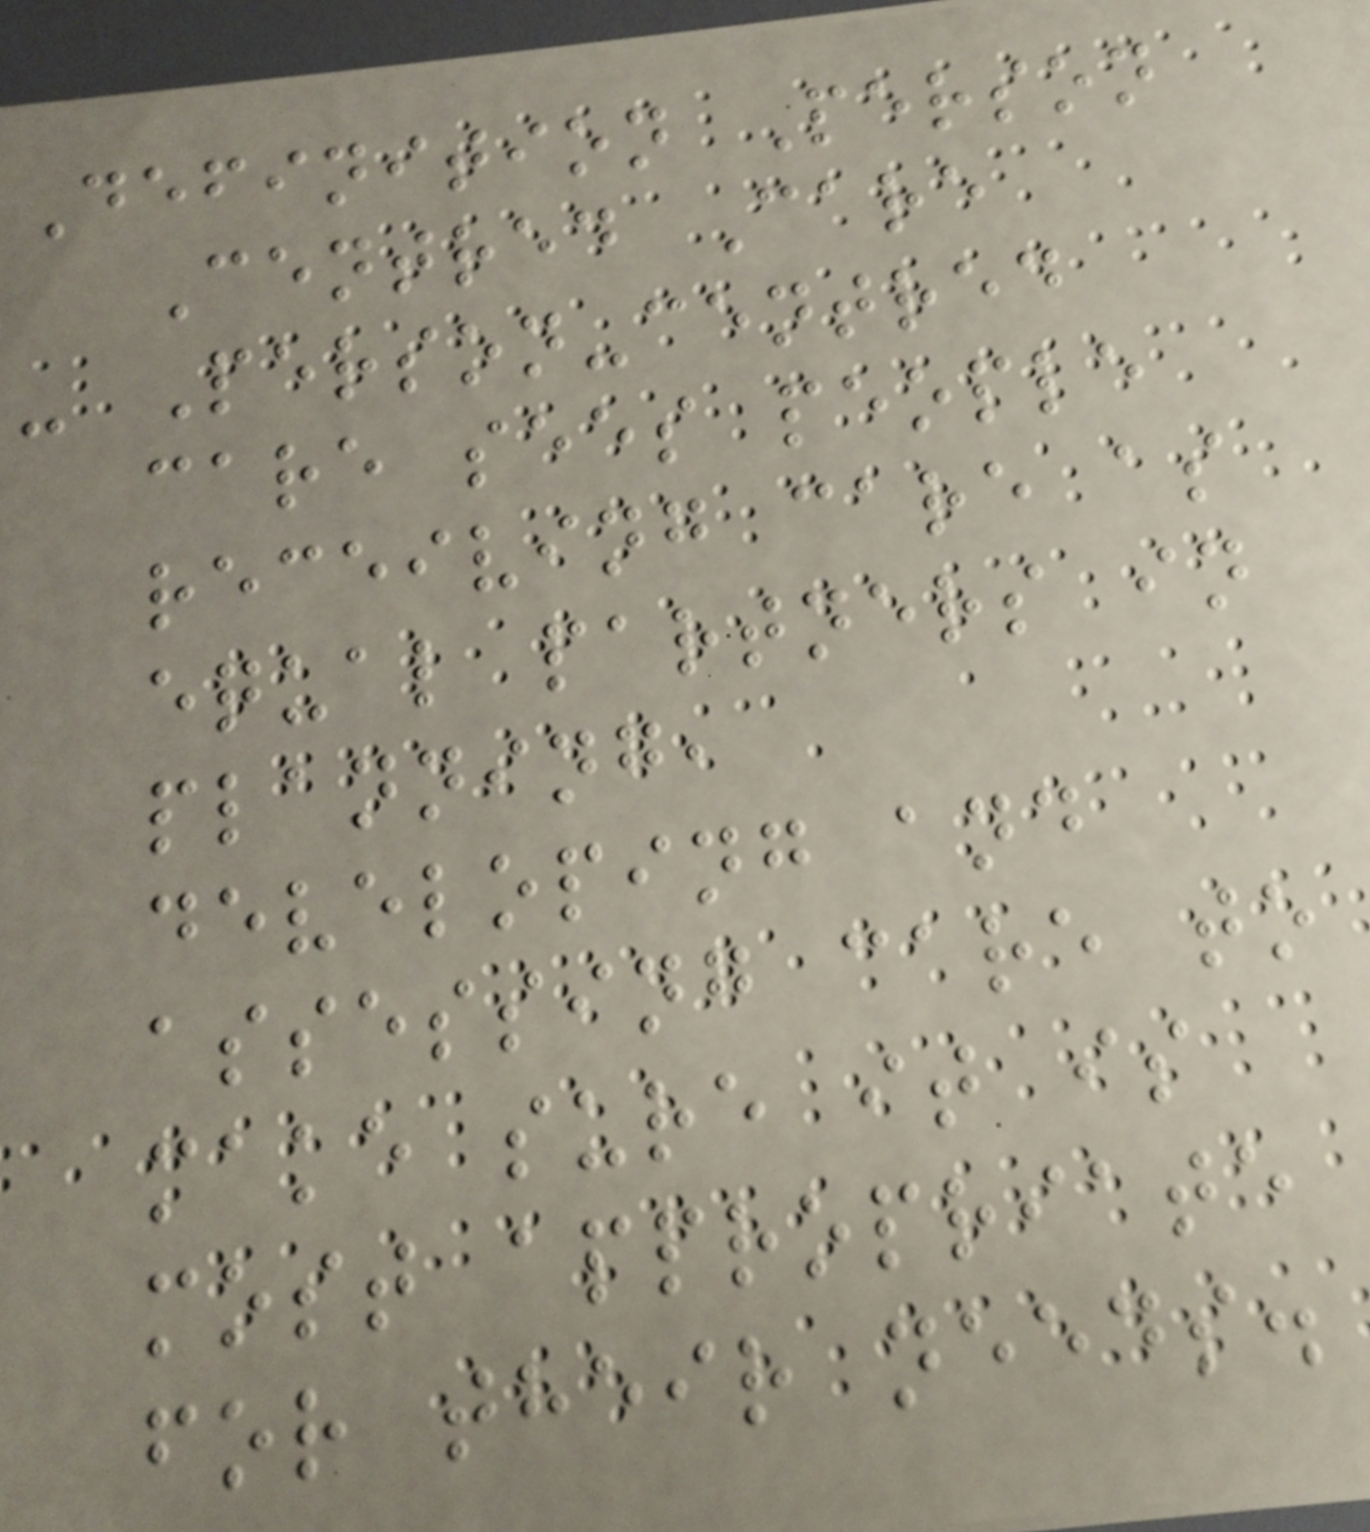Definition Person
Centred Care
- Person-centred
care sees people
receiving care as
equal partners in
planning,
developing and
assessing care to
make sure it is
most appropriate
for their needs.
